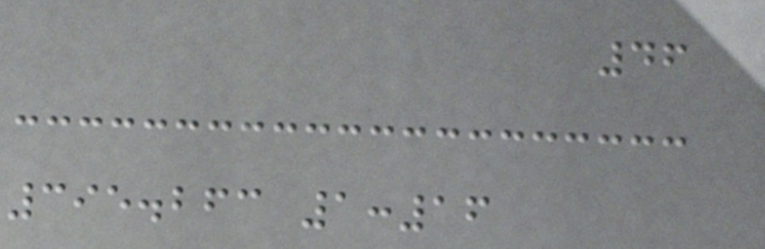46
395.263 1:16
